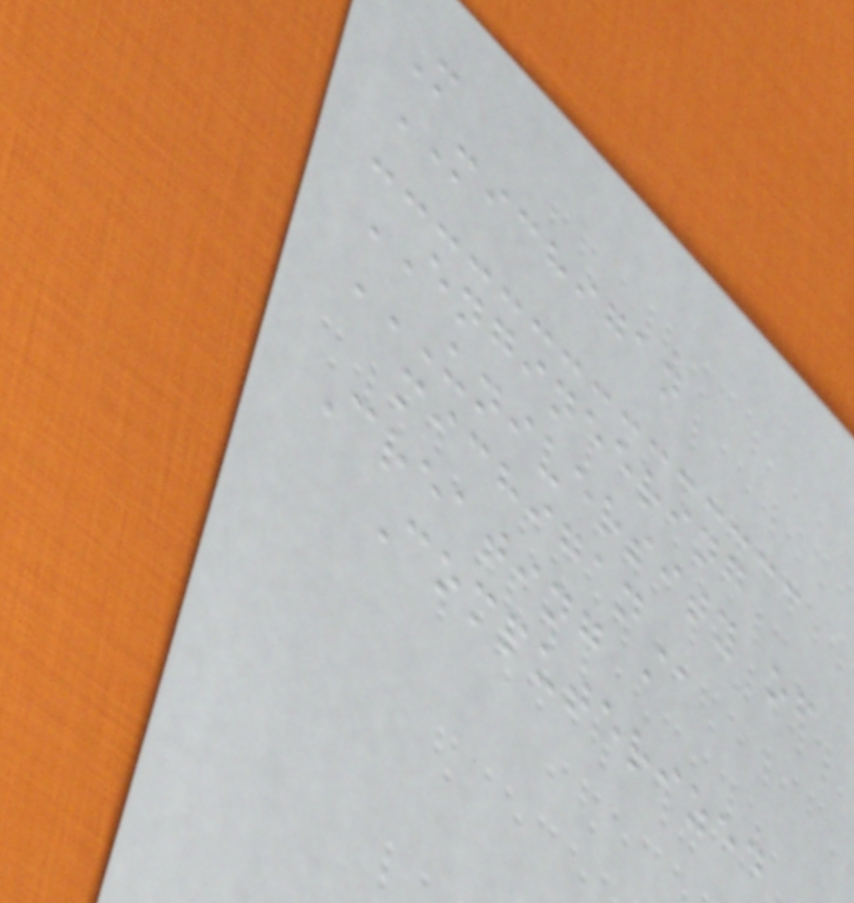M
MICHIGAN
ENGINEERING
UNIVERSITY OF
MICHIGAN
Creating a
Computerized
